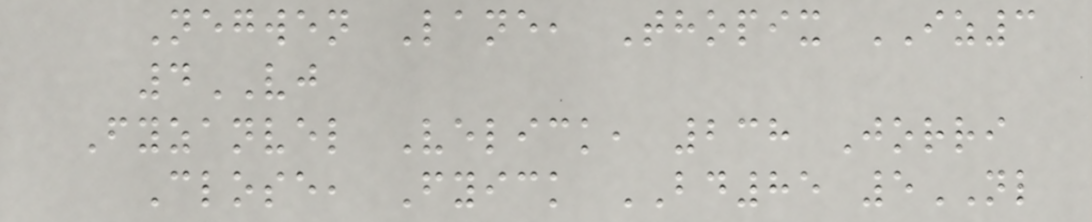Negwen Lane, Thopix IZ3
4VJ
Fyzanvel Velick, 238 Jorri
Close, Fyick BD85 5NL
